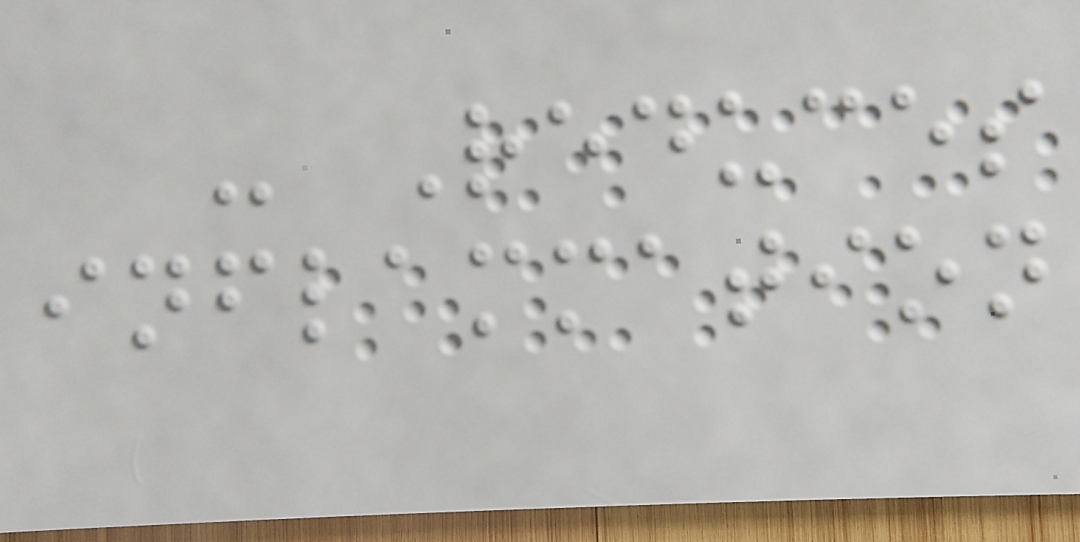- Reduces
inflammation
